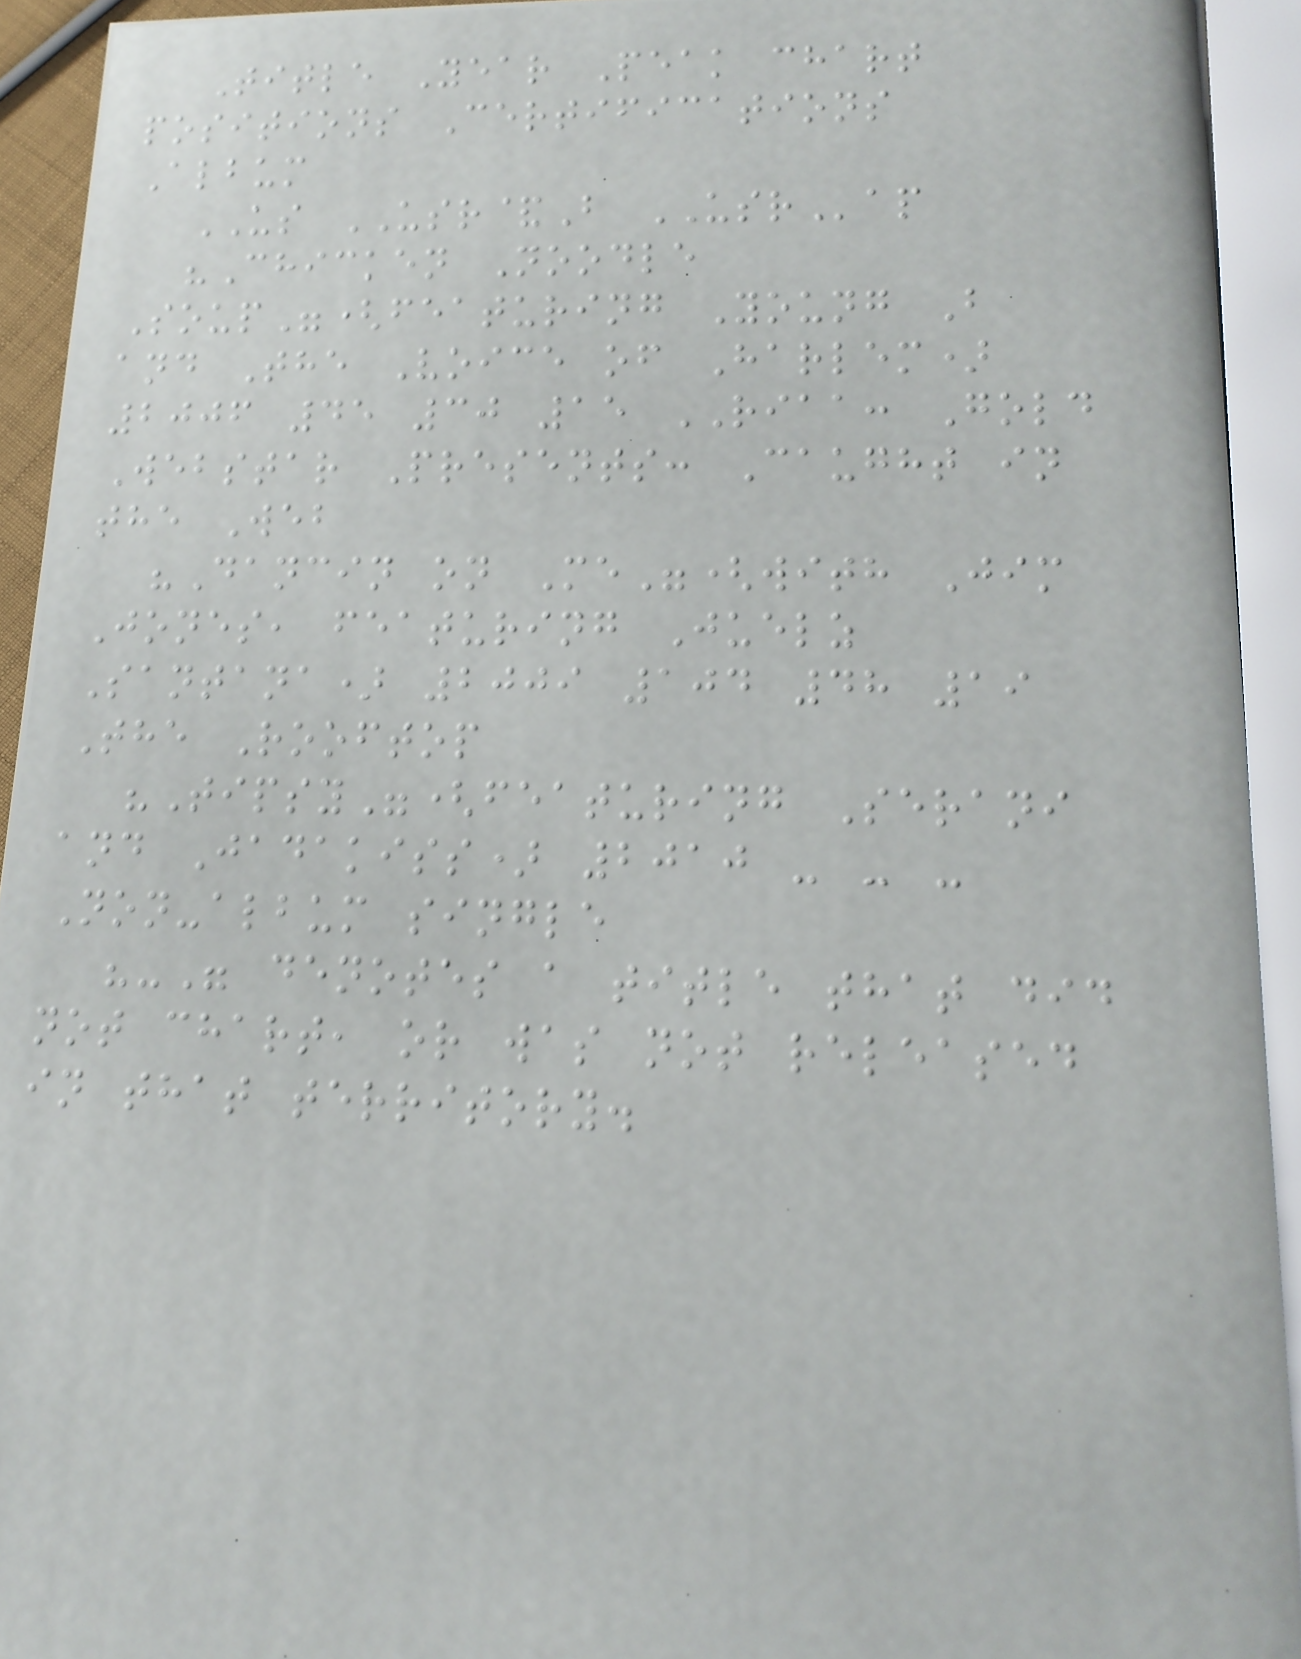Title Year Peak chart
positions Certifications
Album
US USR&B USRap
"Chicken Noodle
Soup"(featuring Young B
and The Voice of Harlem)
2006 45 30 15 RIAA: Gold
Webstar Presents: Caught in
the Web
"Dancin on Me"(with Jim
Jones, featuring Juelz
Santana) 2009 104 48 19
The Rooftop
"Tipsy"(featuring Serani
and Jadakiss) 2010 - - -
Non-album single
"-" denotes a title that did
not chart, or was not released
in that territory.
